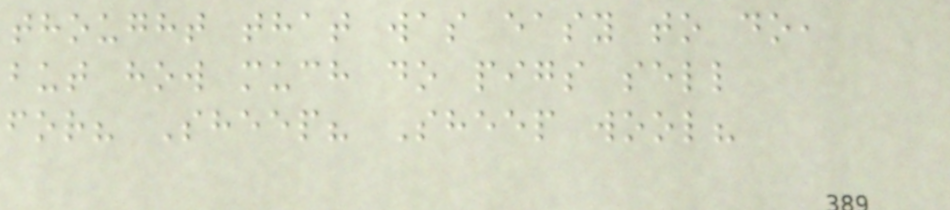thought that was easy to do,
but how much do pigs sell
for? Sheep? Sheep wool?
